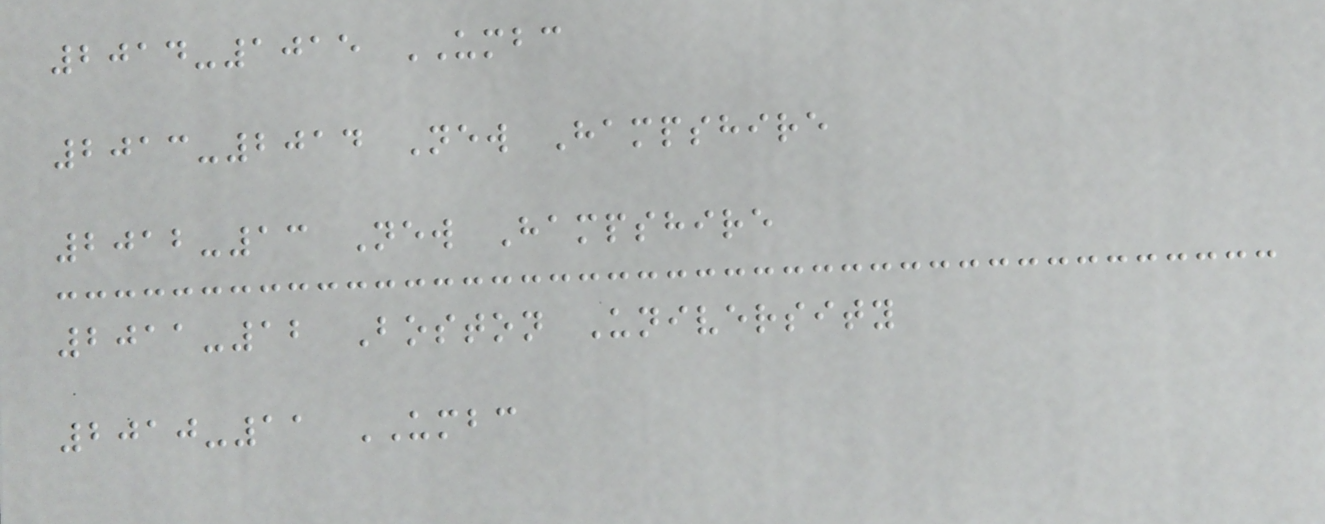2014-1015 UMBC
2013-2014 New Hampshire
2012-13 New Hampshire
2011-12 Boston University
2010-11 UMBC
